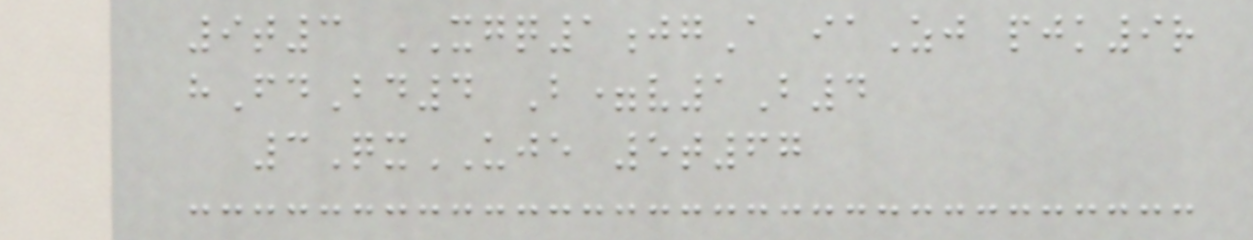9t3 XGQ1jgA iaZj pjk9r
hFdBd4 B=v1B4
3QxUJE 5t67
